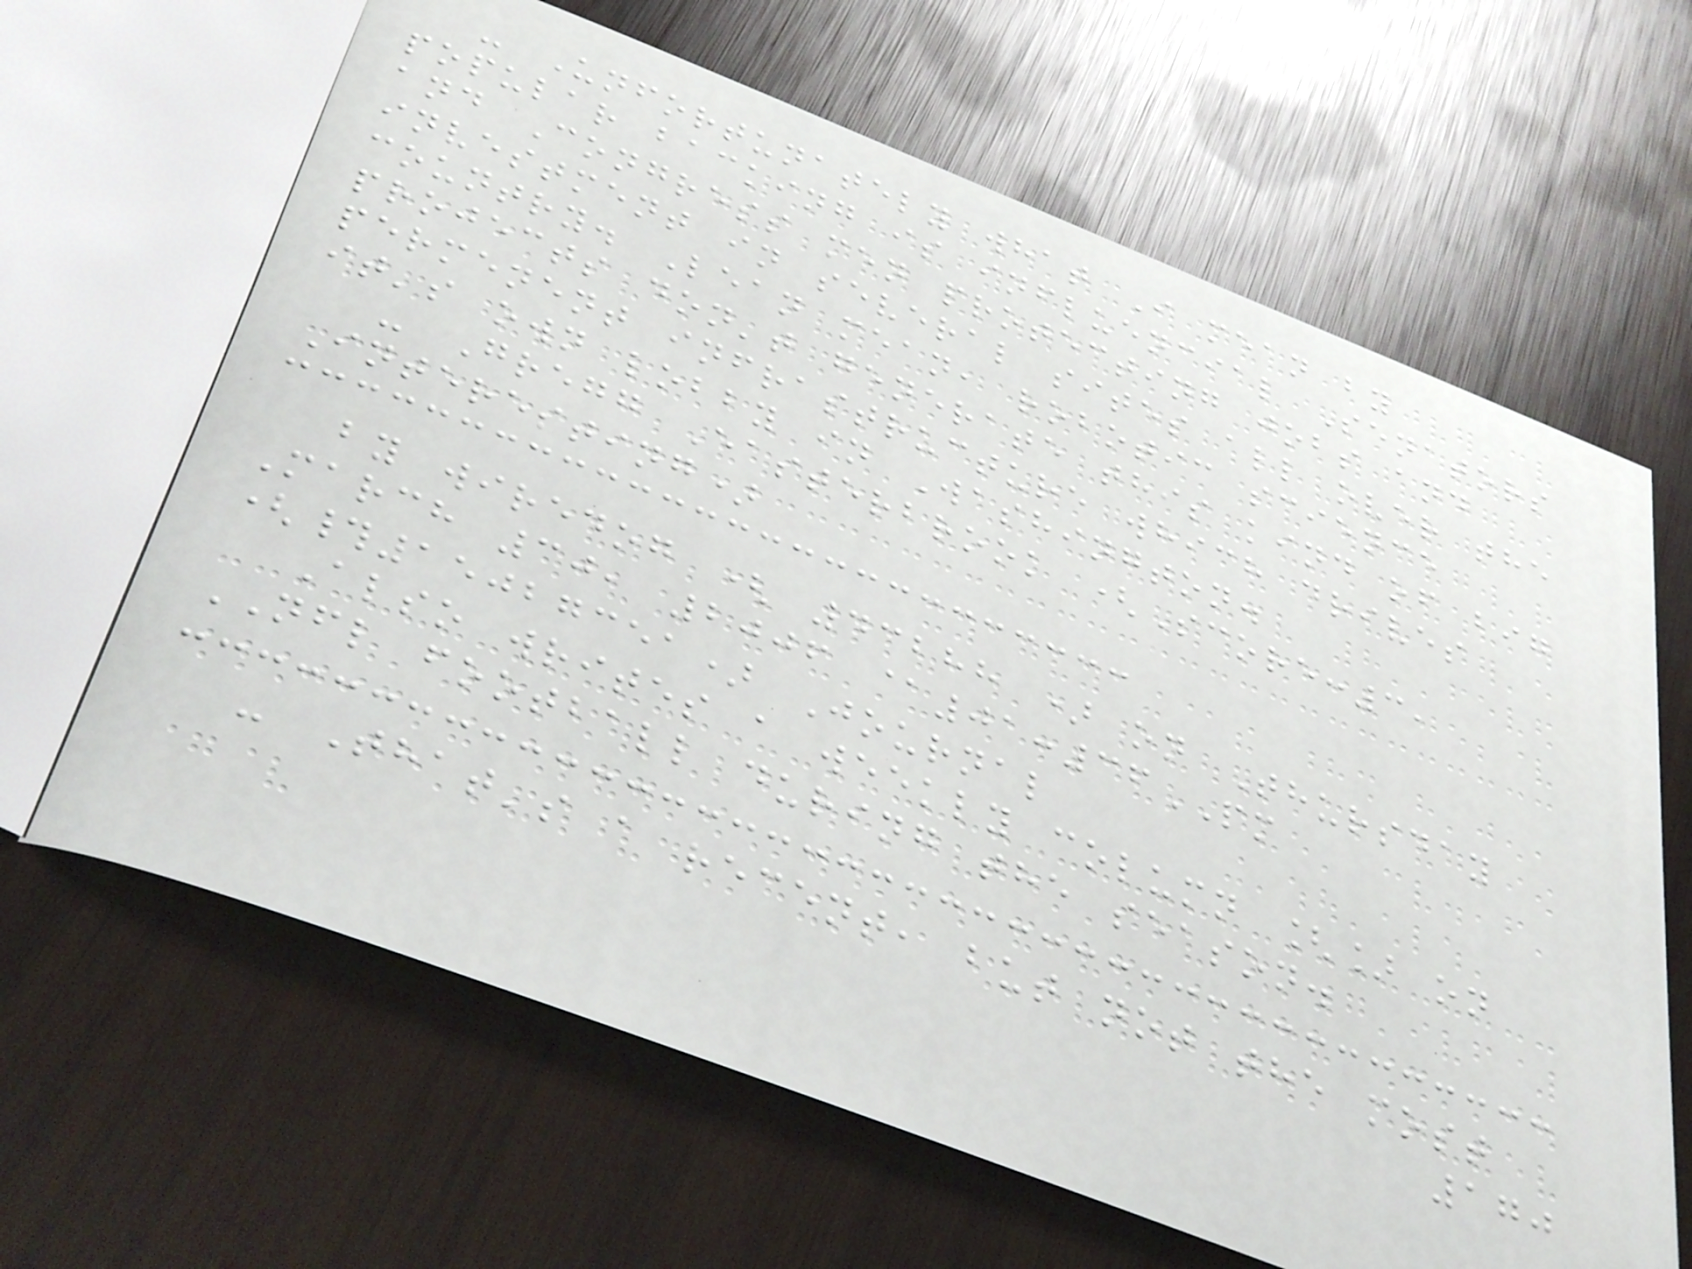- Unfortunately what I mean by
popular backing is influencial Senators
and Congress men protecting jobs and
investment in several sites all over the
country. Lean mean, robotic science
projects don't generate this kind of big
permenent infrastructure which drives
it's own lobby in Washington.
- Gregg Easterbrook (Score:3,
Interesting)
by wiredog ( 43288 ) on Thursday
March 30, 2006 @01:36PM
(#15027351) Journal
Also writes a weekly column [] on
NFL football during the season.
- That's a recent, but not the most
170
